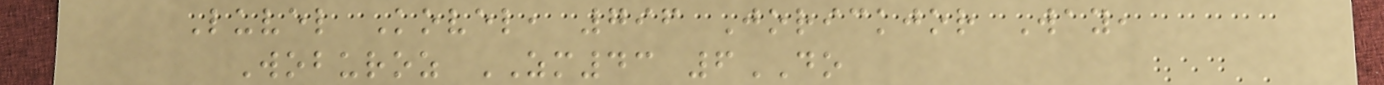Luvel Kovel, 796 Jorickjor Way,
Woburoz ZM43 6DO
